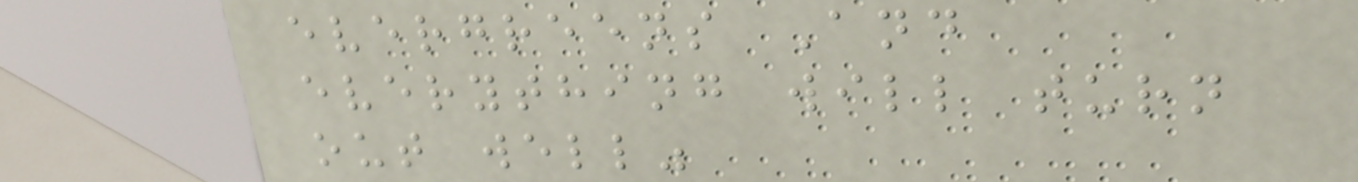evergreens And
everything will turn
out well"
